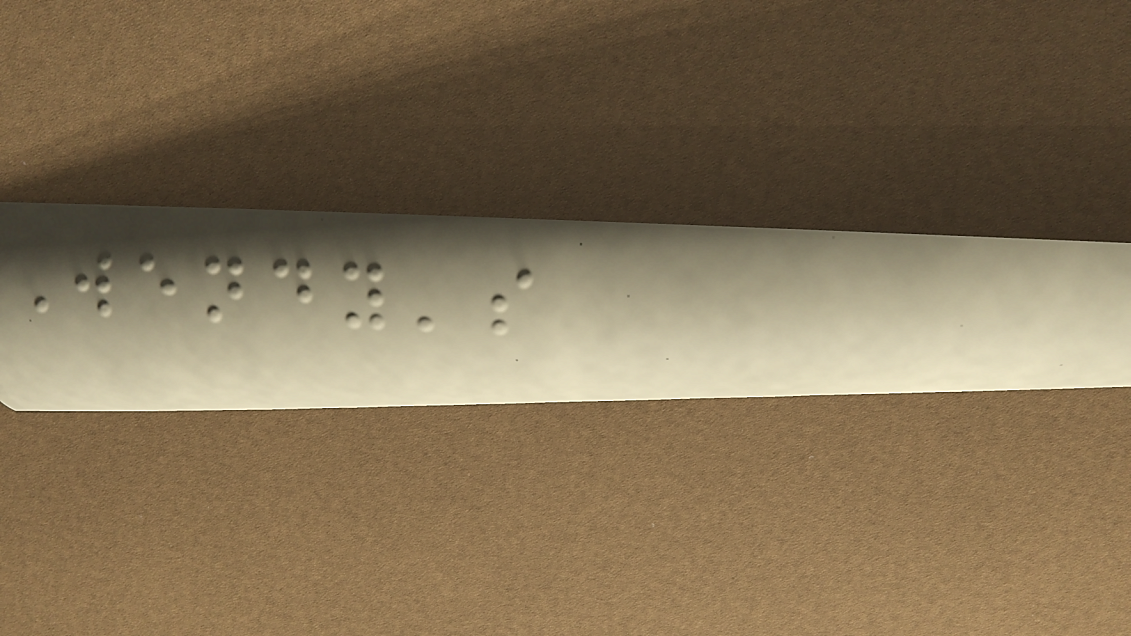Wendy's
